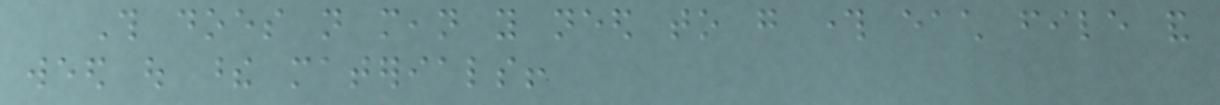This does not mean you need to go through each file and
weed out these materials!
